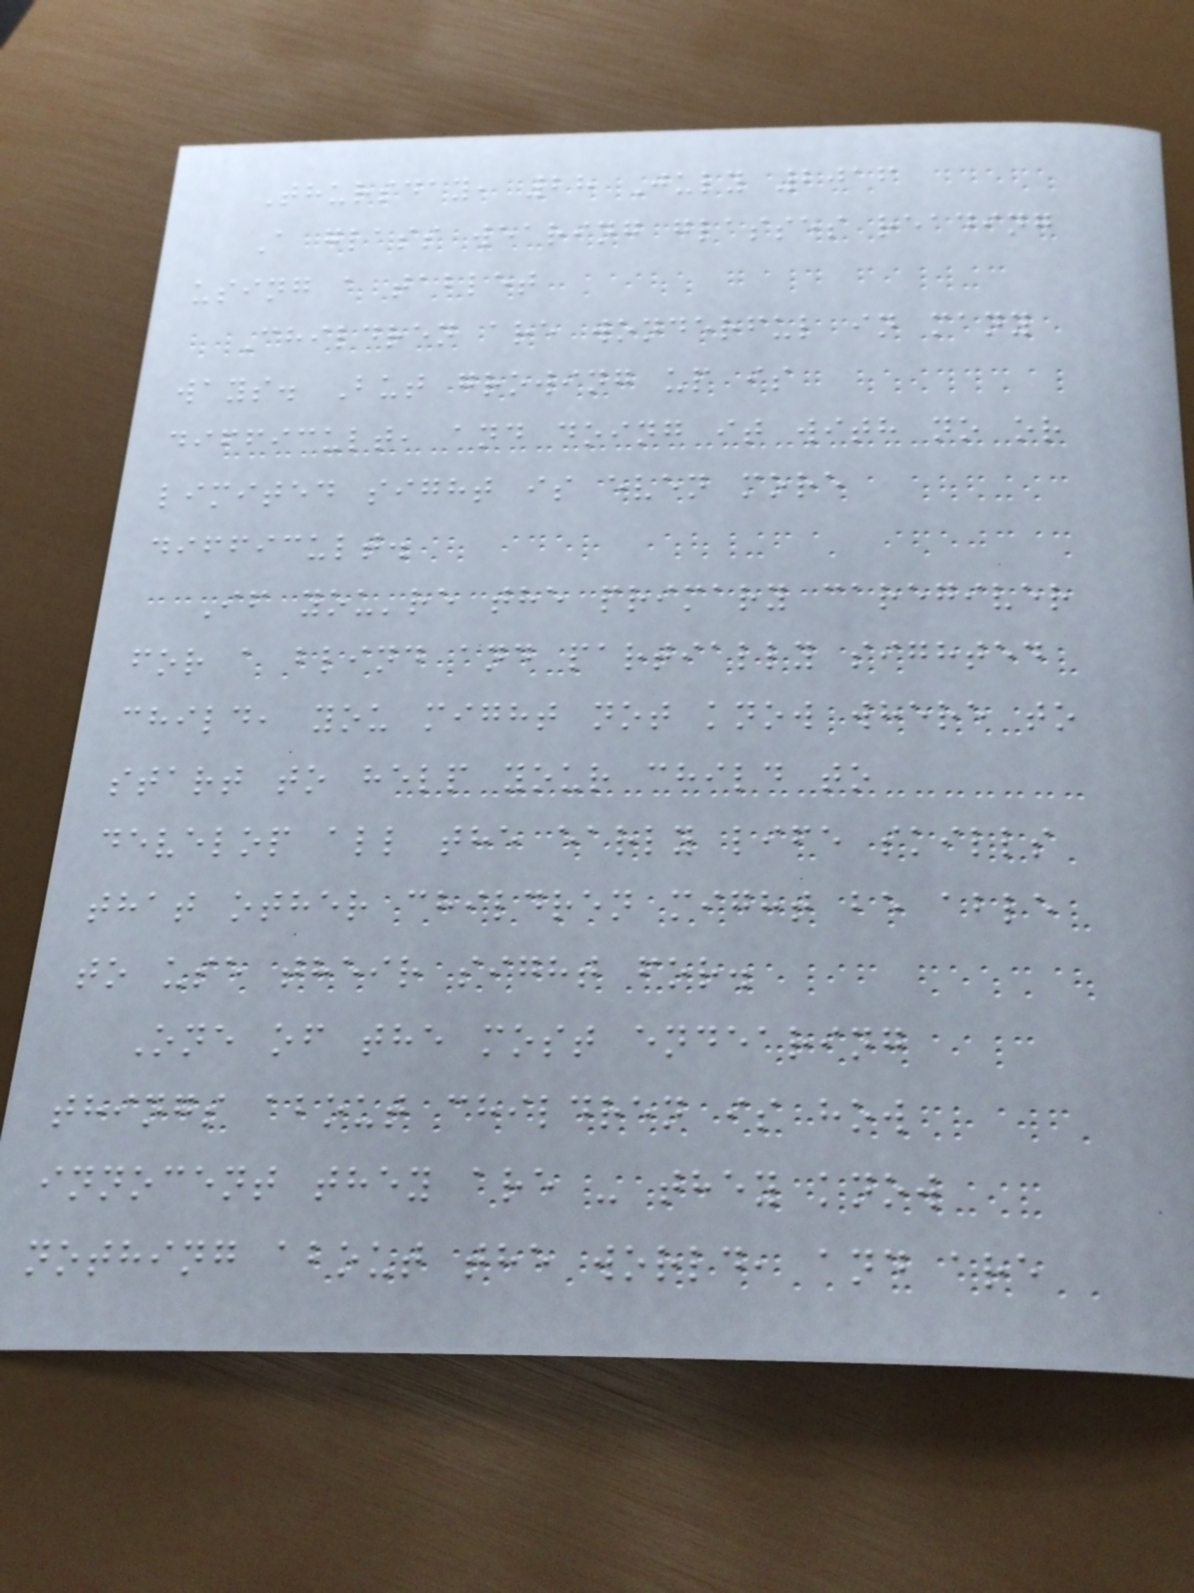Thursday, 28 July 2016
A glass wearing glasses reading
using a tablet
Children are wonderful in many
ways. But growing up is
difficult, and doing it with no or
limited sight is even more
difficult.
If you're the primary caregiver
for a blind and partially sighted
child, you might not know where to
start to help your child to
develop all the early life skills
that other children might be able
to use their sight for.
One of the most endearing
things about children is how
innocent they are - they know
nothing about the world, and are
